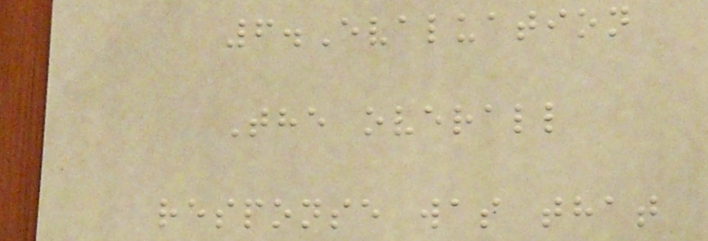6.Evaluation
The overall
response was that
